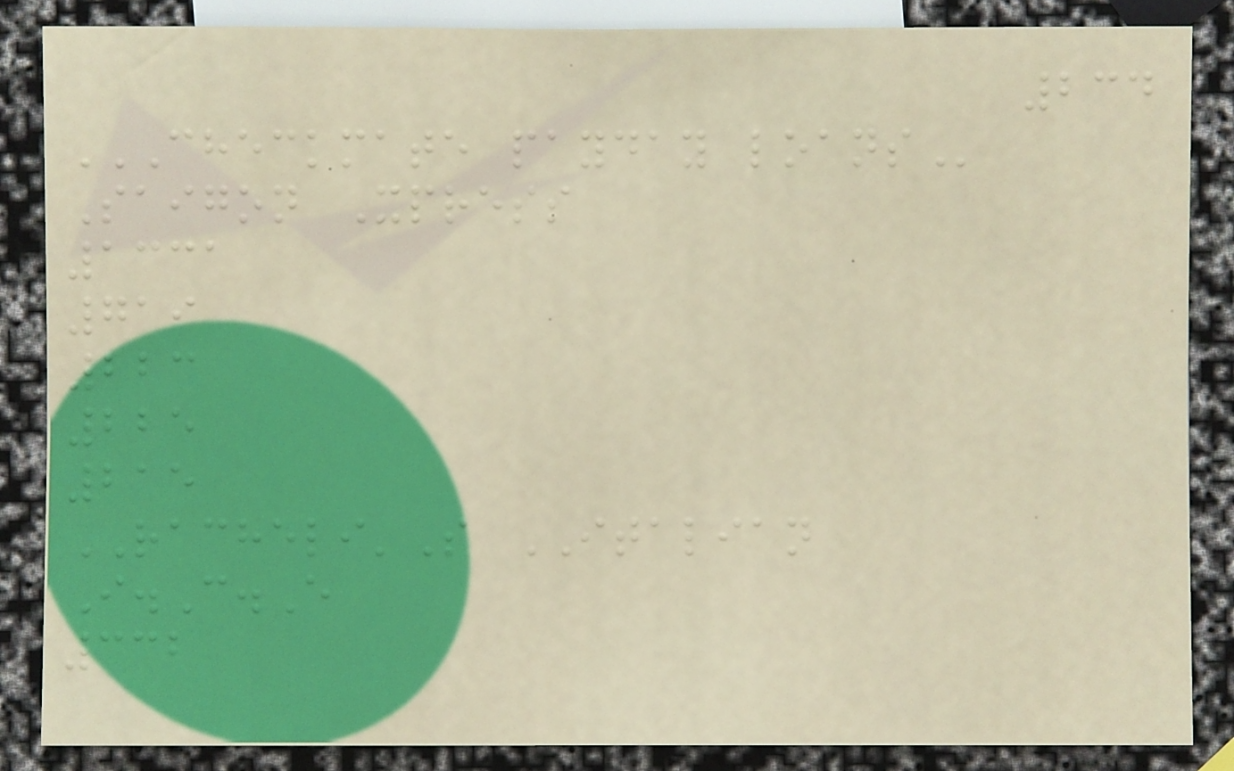234
CHECKMATE PAYDAY LOANS
Saigon Xpress
1331
719
223
225
215
RACHELI'S ITALIAN
I.C.E
332
